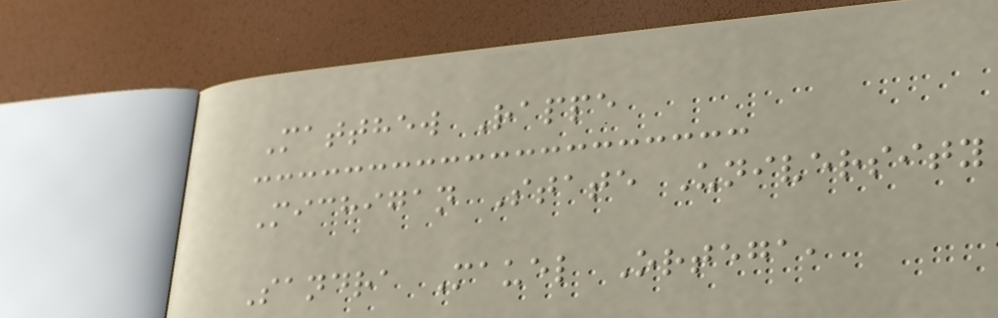Matthew Rappe
Michigan State University
Sandra Mauel Ortega,
